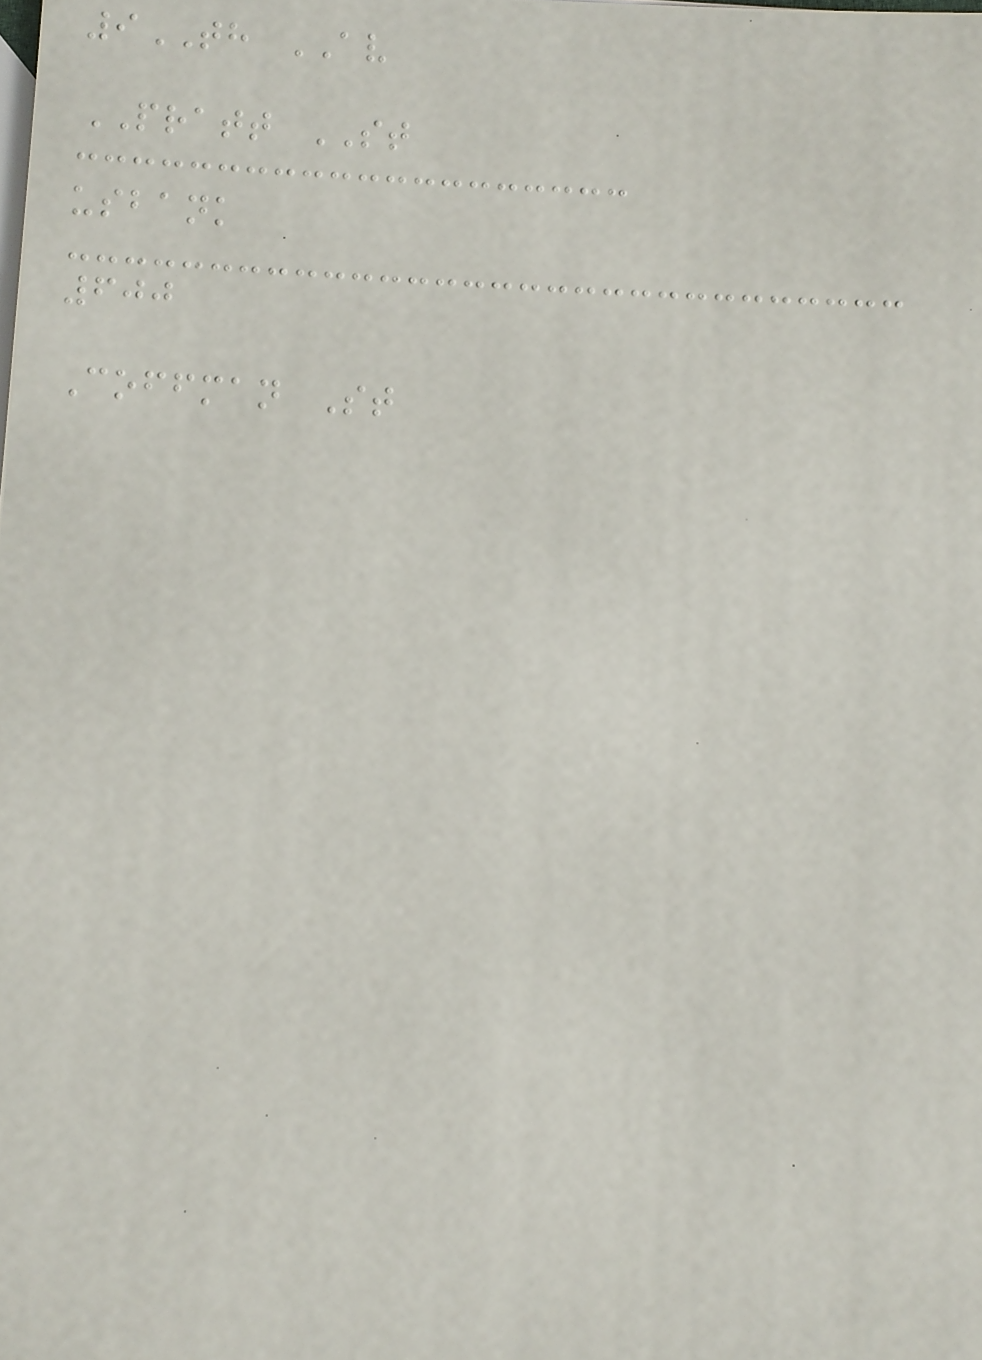9TH AV
PRATT ST
usbank
600
Coffman St
